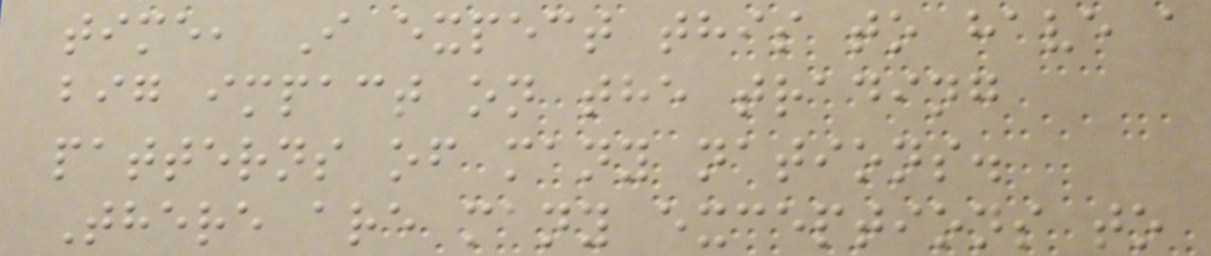time, I expect this to have a
big impact on the trading
patterns of many nations.
There are many exceptions to
